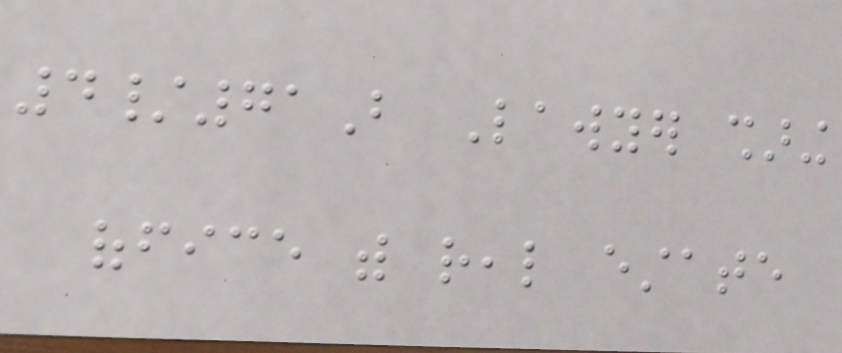4/71B Lawyer sharing
office with real estate
